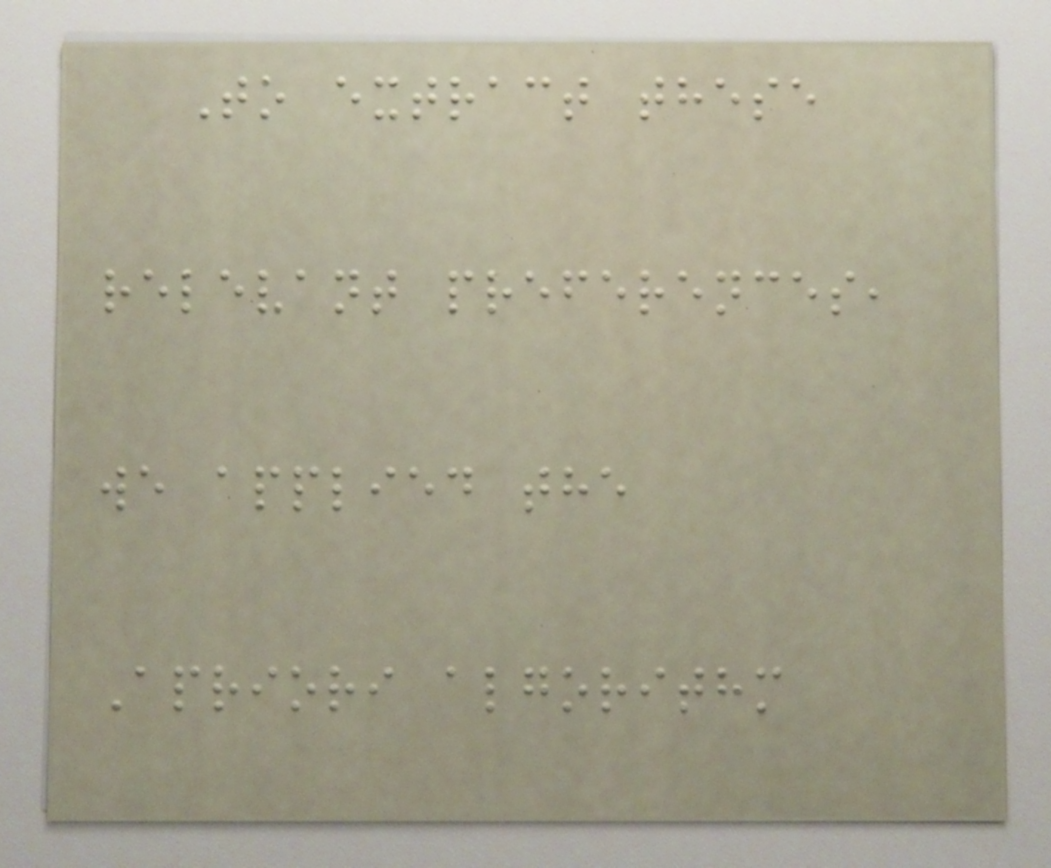To extract these
relevant preferences,
we applied the
Apriori algorithm
